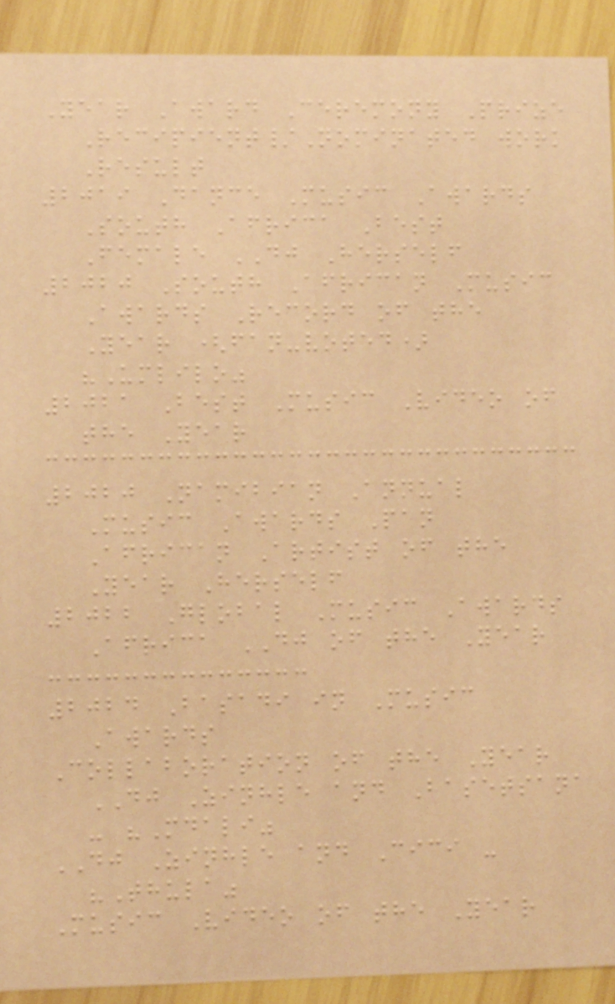Year Award Ceremony Prize
Recipient/Nominated work
Result
2019 Dance Music Awards
South Africa Best
Female DJ Herself
2020 South African Music
Awards Record of the
Year (fan-voted)
"Umlilo"
2021 Best Music Video of
the Year
2020 Namibian Annual
Music Awards Pan
African Artist of the
Year Herself
2022 Global Music Awards
Africa DJ of the Year
2024 Basadi in Music
Awards
Collaboration of the Year
DJ Zinhle and Basetsana
- "Mdali"
DJ Zinhle and Cici -
"Thula"
Music Video of the Year
